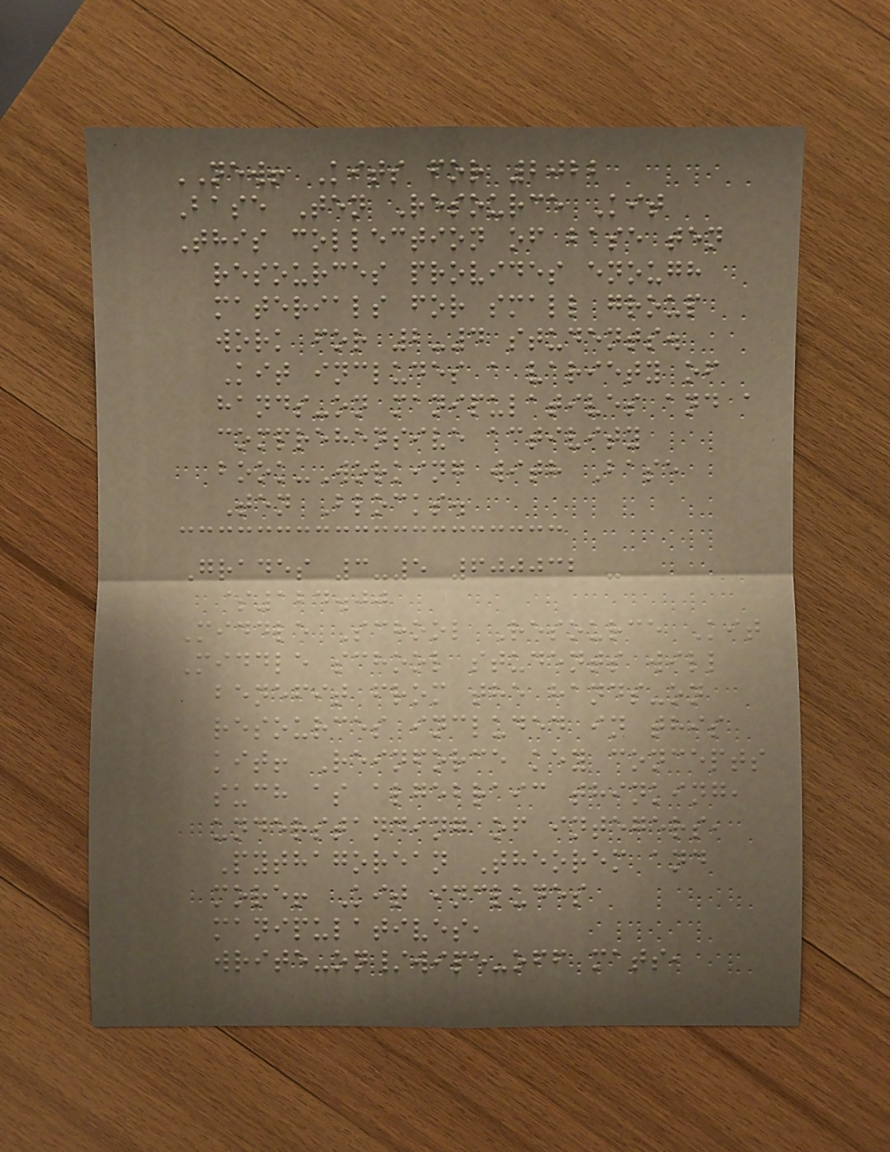NEW! Kits for 2022
Base Ten Resource Kit
This collection of base ten
resources provides enough
materials for small group
work for 2-4 students.
Kit includes a variety of
hands-on manipulatives and a
comprehensive activity
book-Working with Base
Ten Blocks.
Grades 3-5 600032 -
$124.00
Middle School Resource Kit
Middle school students will
benefit from the hands-on
resources included in this
kit! Reinforce key concepts
such as algebraic thinking,
understanding of integers,
Pythagorean Theorem and
more! Kit includes
manipulatives,
write-on/wipe-off mats,
